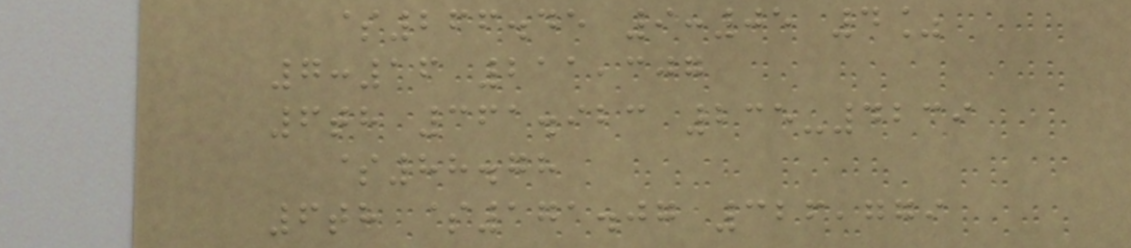$266.45 9:05 4%
7:16 211,307
6th 361.923 235-4239
$88.78
6th $171.07 326,779
